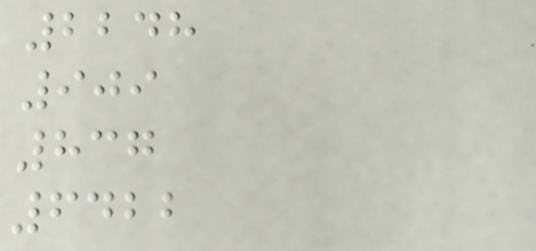2248
909
837
6422
